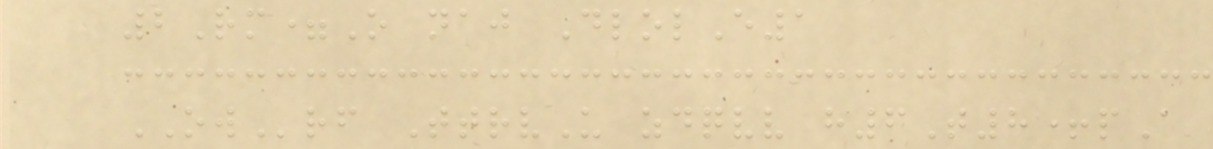2Rm=O naj DlolE1
OWrf TtrvU zdqvv h6T8+pA
